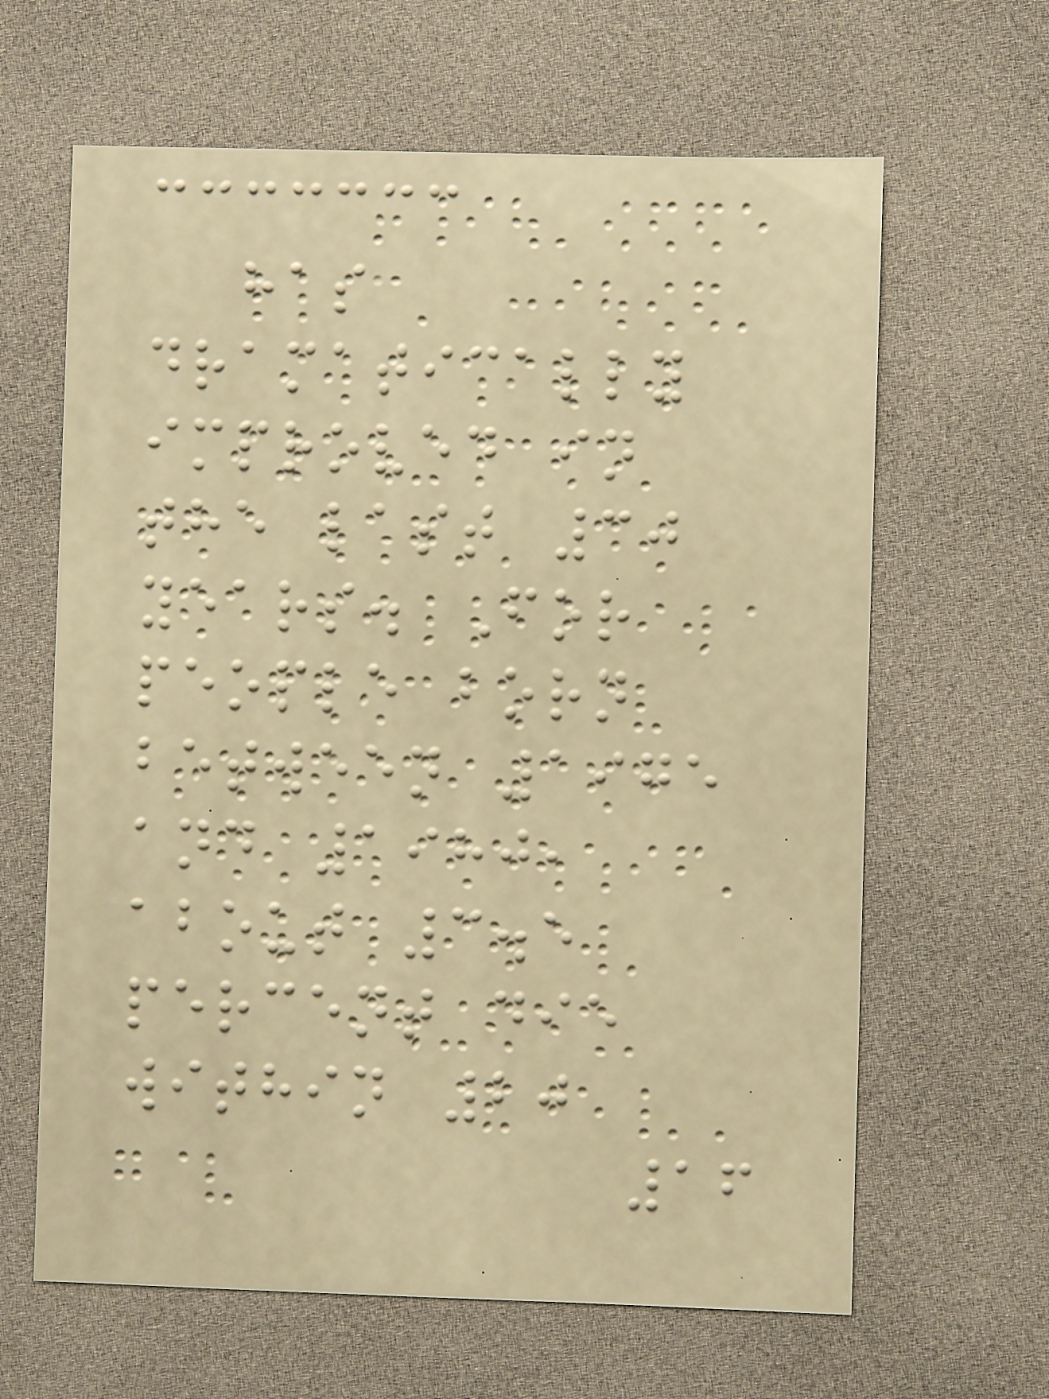has
dramatically
improved in
the last 30
years. For
people born
between 1975
and 1980,
about 3.5
percent die
within 20
16
